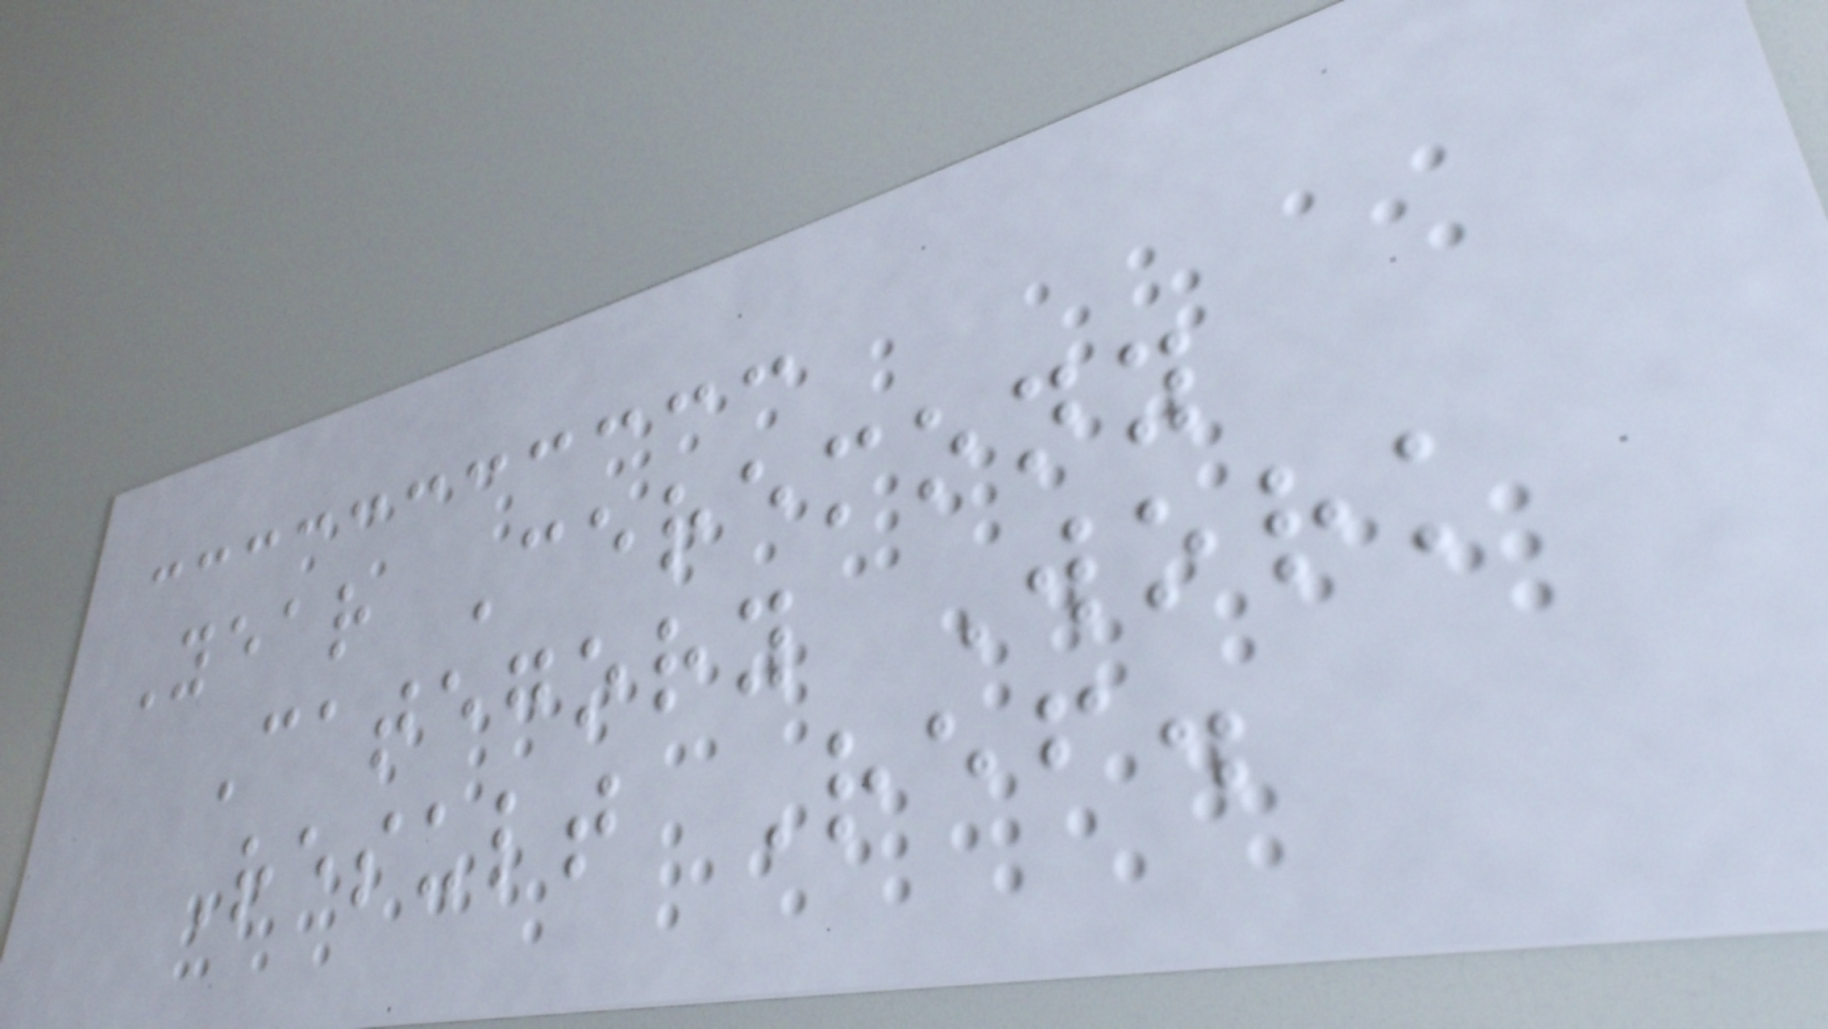Year Ceremony
Category Work
Result Ref.
